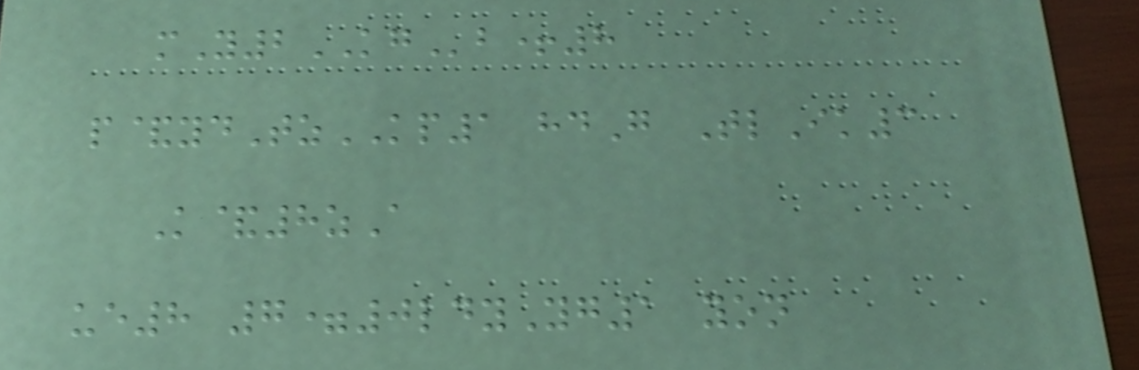mY2KGb+8
p&ydTzKP1 hdG TlIk3
K&8zA
ue8 7=0ldyYg1 yon
